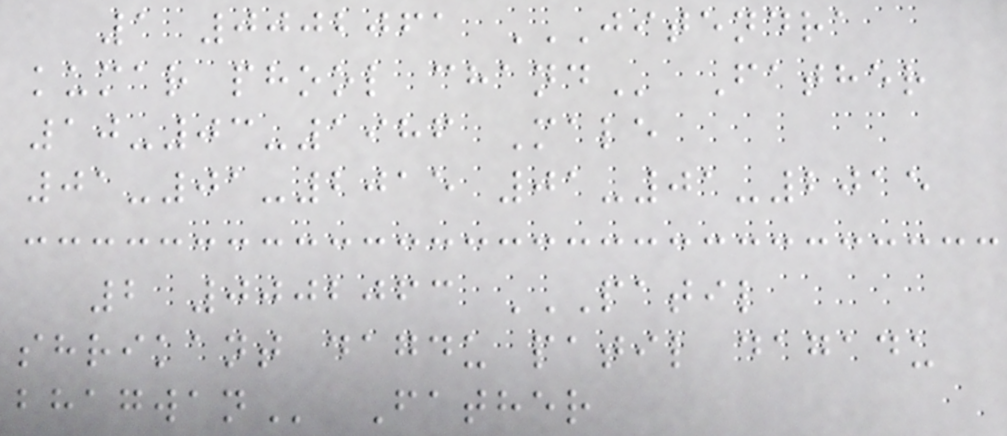1 0002061 JITENDRA
KUMAR PHOOL CHAND Father
10-03-1986 Male
01-01-2015 01-01-2015
2 0002063 PATIL
SHRIKANT DAGDU PATIL DAGADU
BHAGWAN Father
